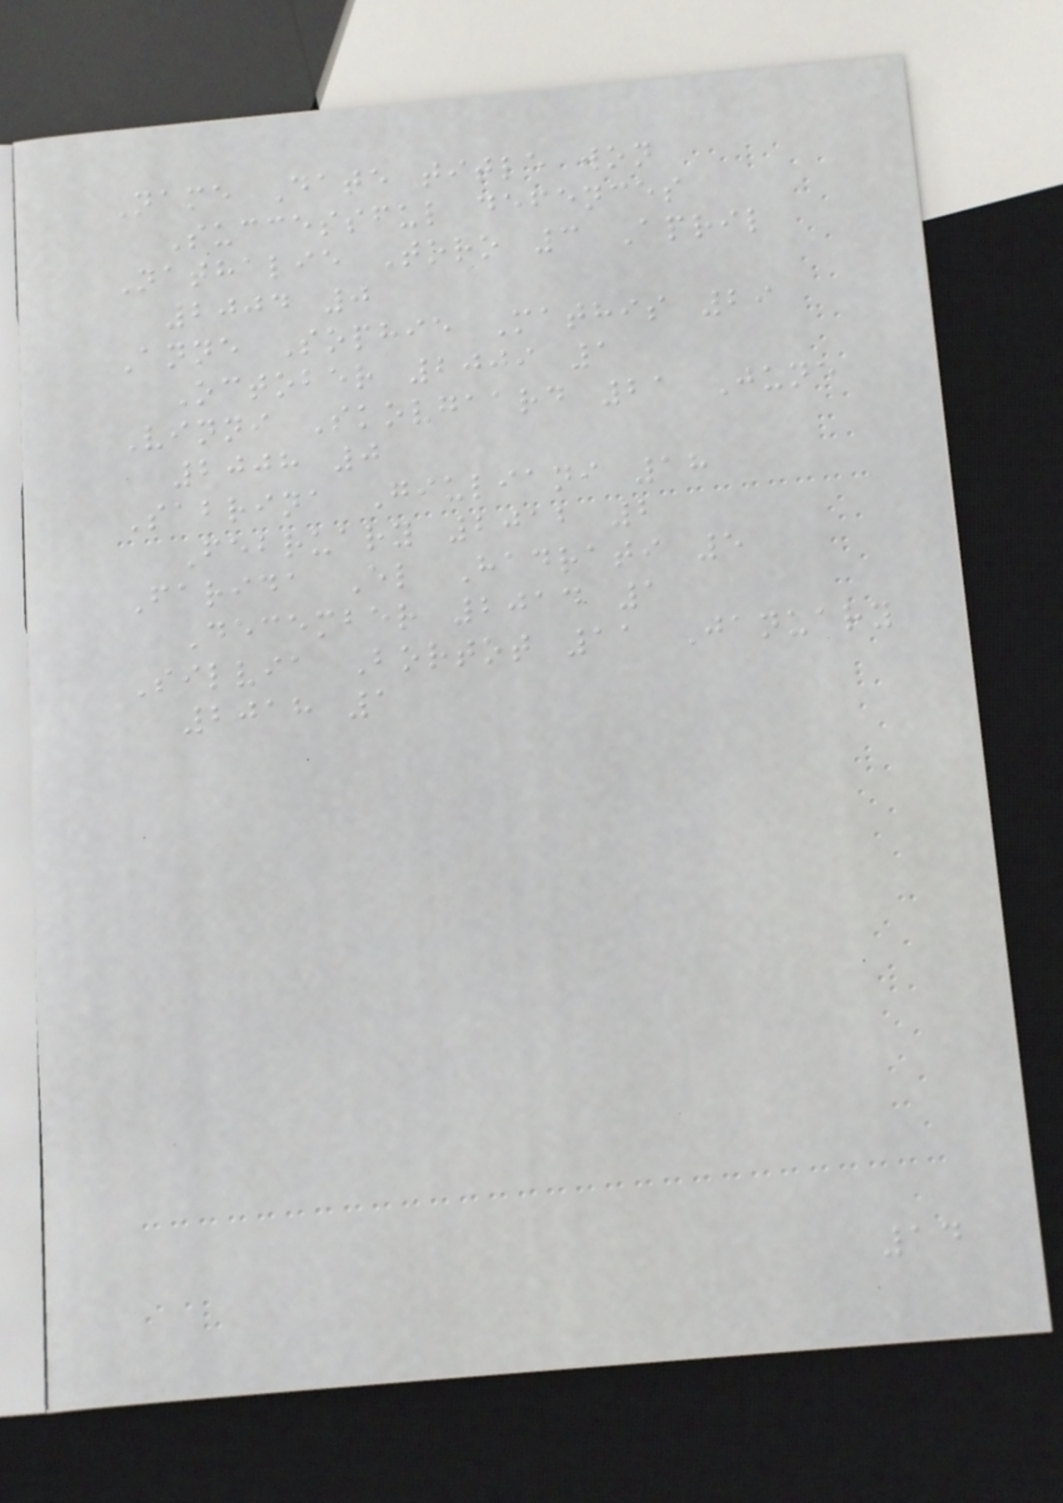Name Date title won
Successful defences
Nathalie Toro 3 April
2004 0
Anne Sophie Mathis 29
October 2009 1
Vinni Skovgaard 21 June
2008 0
Sabrina Giuliani 18
February 2012 2
Farida El Hadrati 5
December 2014 1
Silvia Bortot 11 January
2018 1
14
